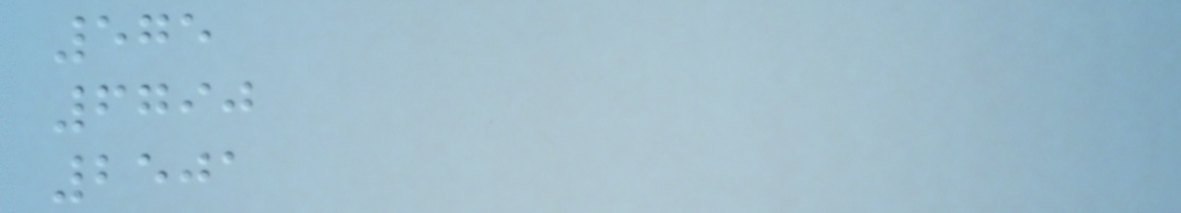575
6790
2501
